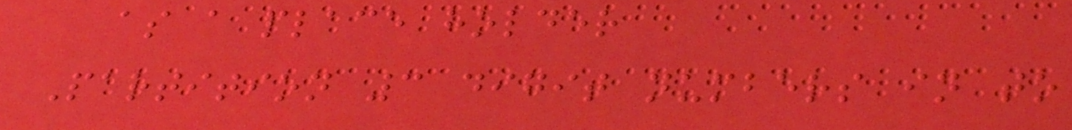as a place holder
Partition 3 digit numbers in to
